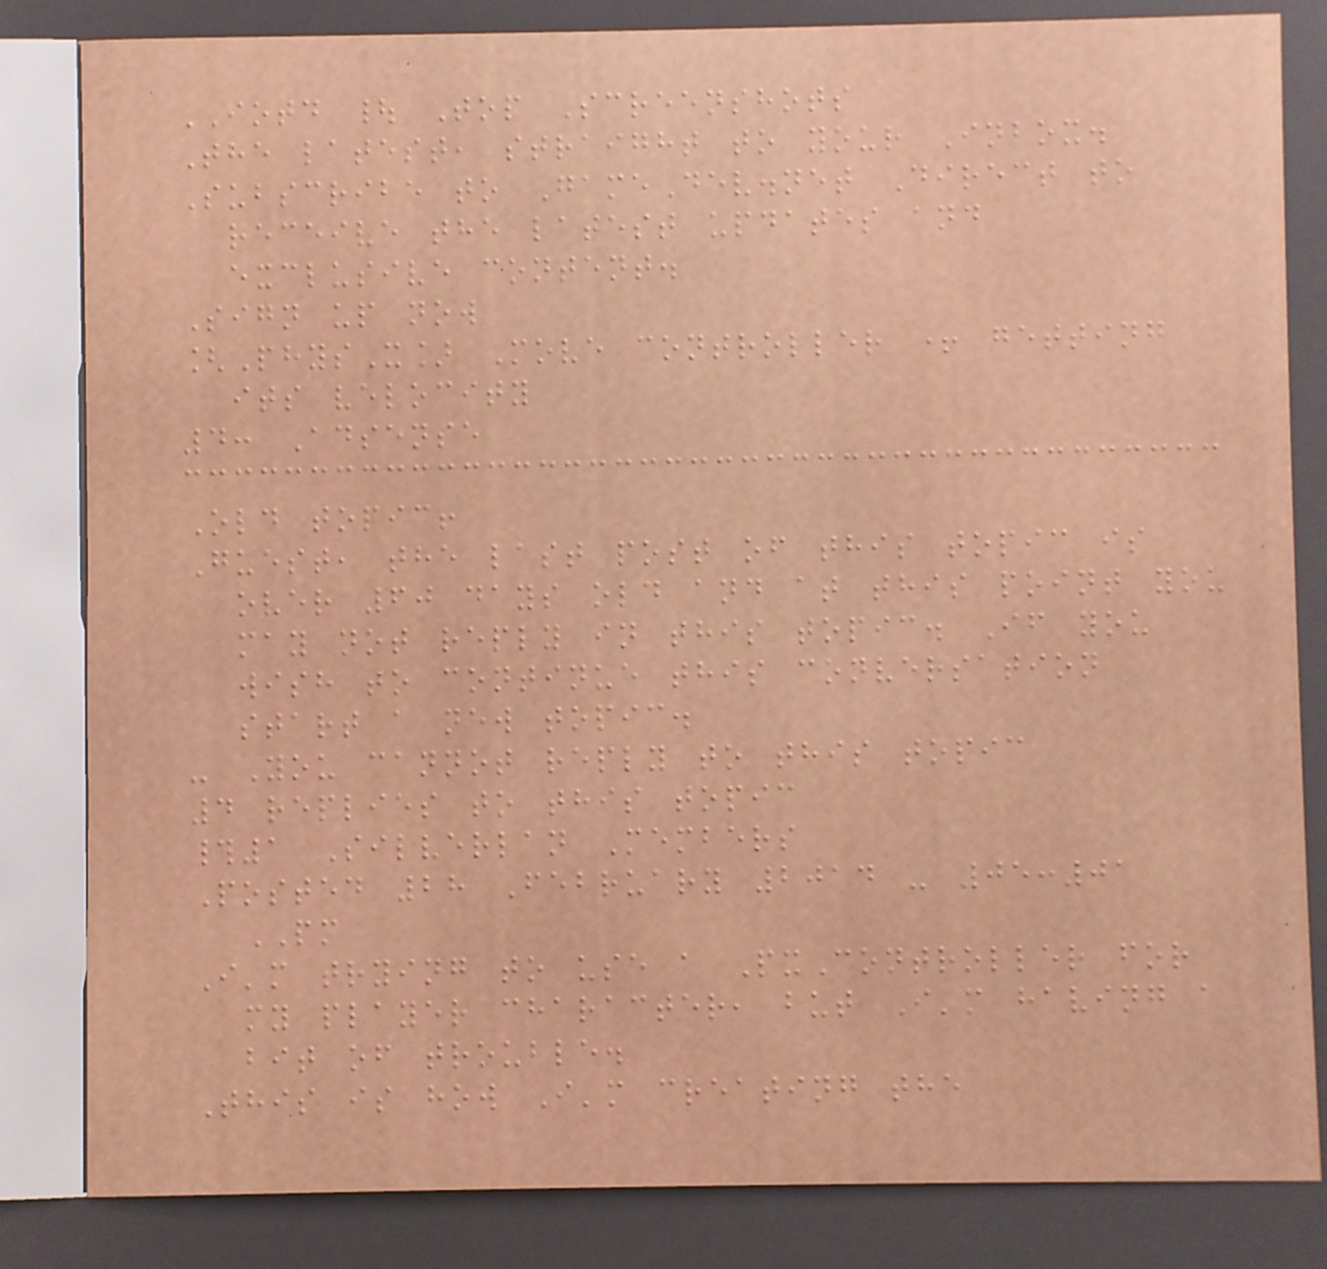IOTD | Top Screenshots
The latest, straight to your Inbox.
Subscribe to GameDev.net Direct to
receive the latest updates and
exclusive content.
Sign up now
[PhysX] Move controller + getting
its velocity
4: Adsense
Old topic!
Guest, the last post of this topic is
over 60 days old and at this point you
may not reply in this topic. If you
wish to continue this conversation
start a new topic.
- You cannot reply to this topic
4 replies to this topic
#1 Silverlan Members
Posted 28 February 2014 - 05:01
PM
I'm trying to use a PxController for
my player character, but I'm having a
bit of trouble.
This is how I'm creating the
